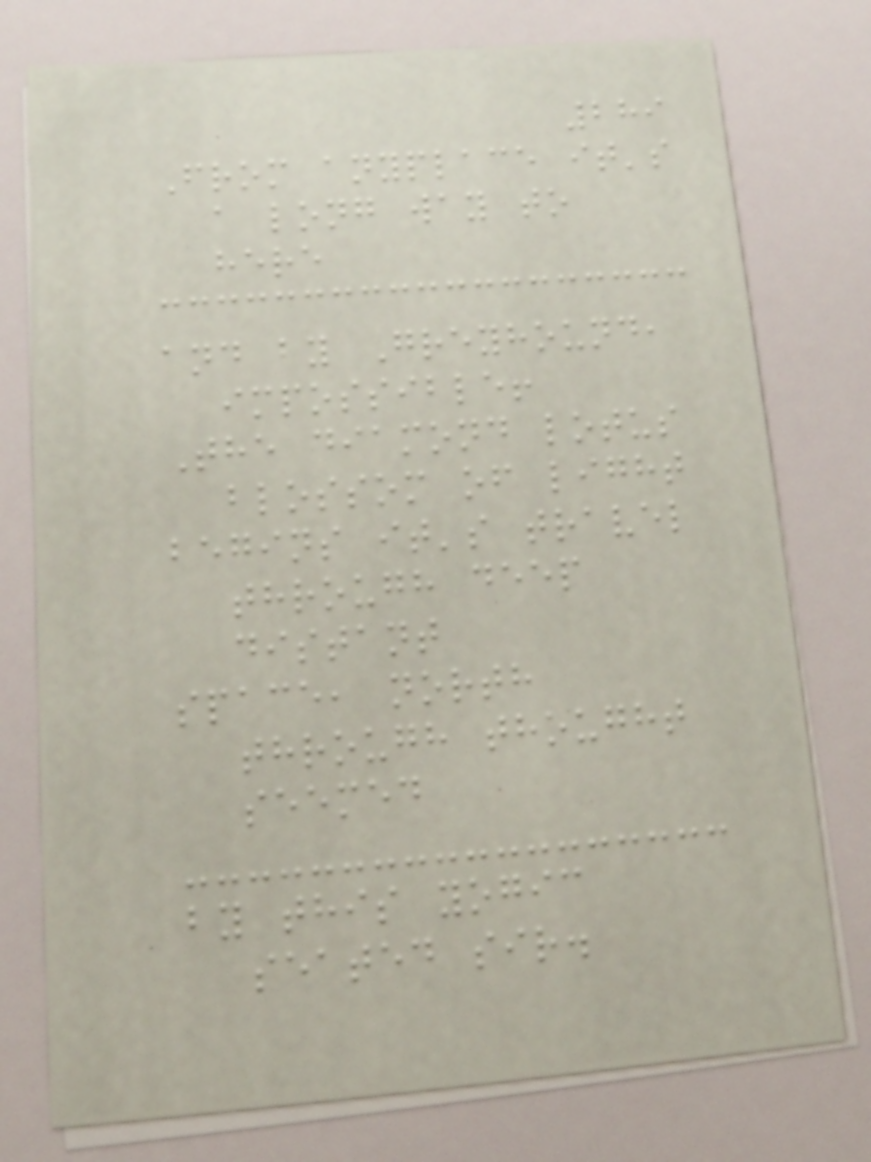289
From anyplace it's
a long way to
here
and by Greyhound,
impossible!
The diamond lotus
blossom of light
begins it's travel
through deep
distant
space, north
through thought
seemed
by this yogic
seated sir.
